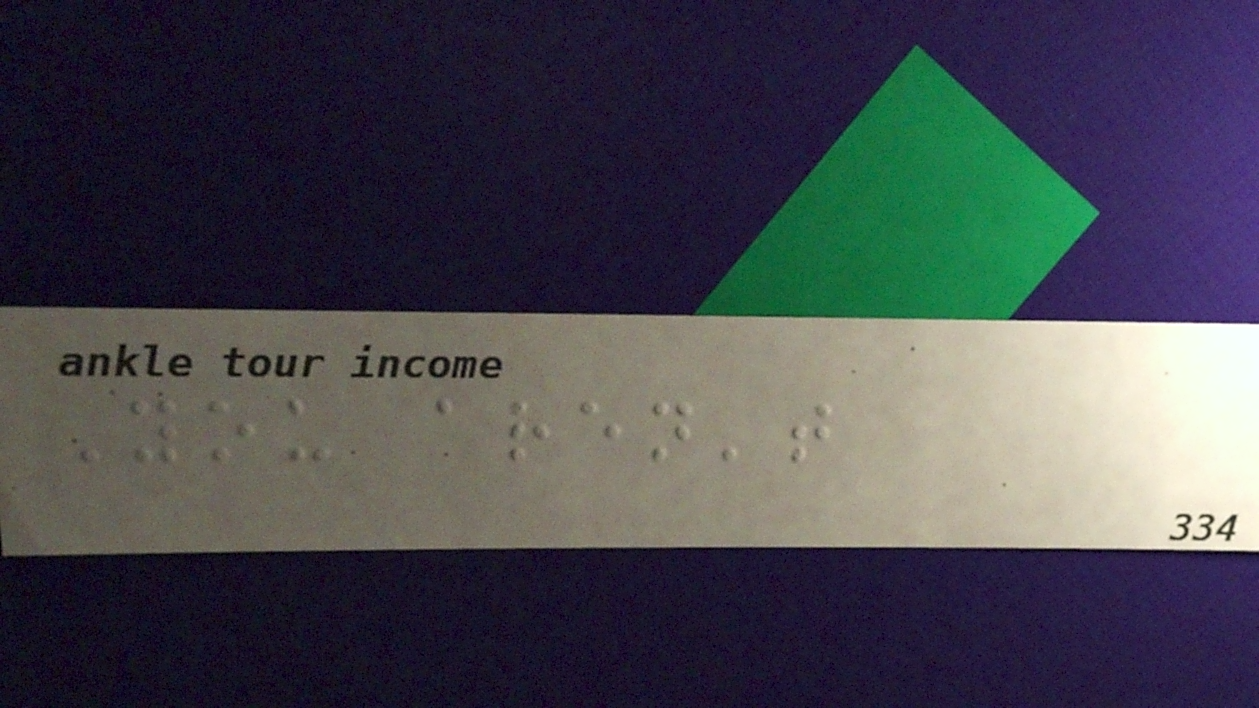You aren't
